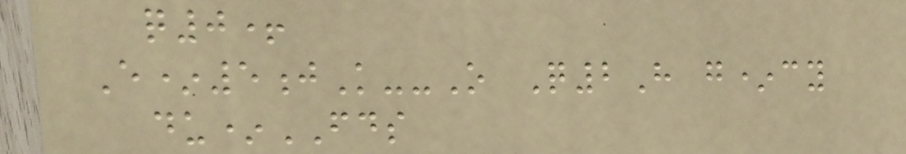q0+
E*5jK--O Q2H g*cy
du*FDS
